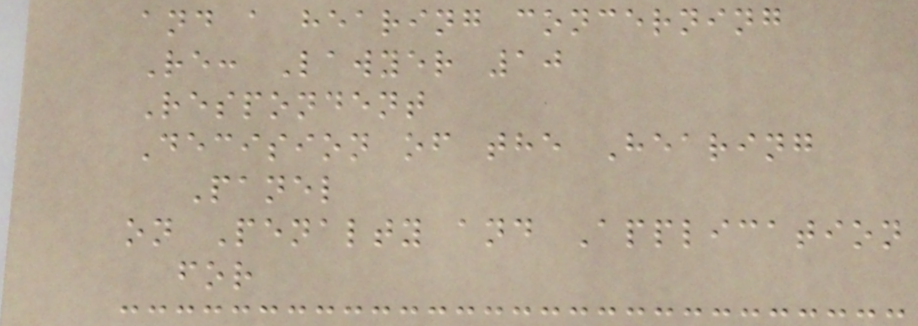and a hearing concerning
Re: Lawyer 10
Respondent
Decision of the Hearing
Panel
on Penalty and Application
for
